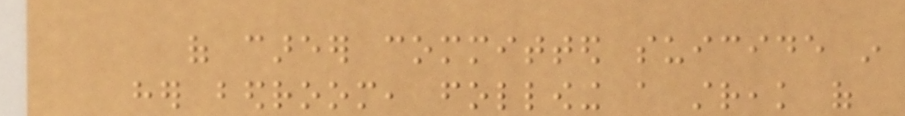of career committed suicide in
her bedroom, following a streak of
